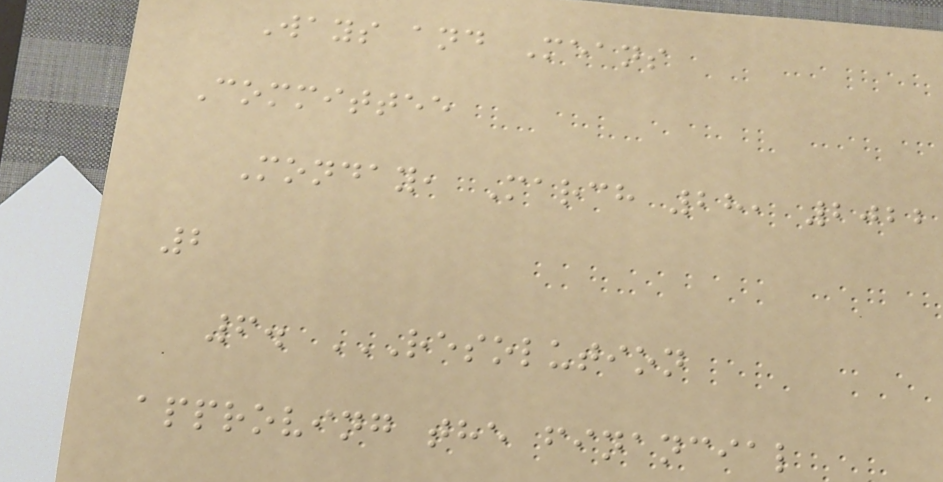Ways and Means
Committee
Monday, March 28, 2022
2
6. RESOLUTION
APPROVING THE FINANCIAL
